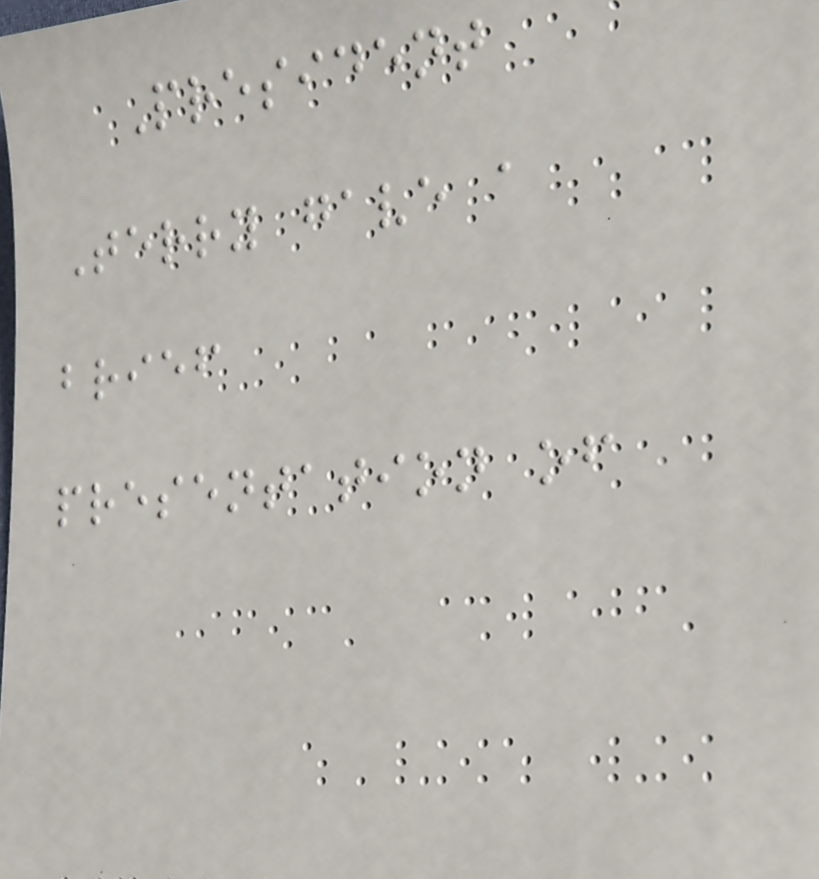President
Terry gave a
brief
presentation of
